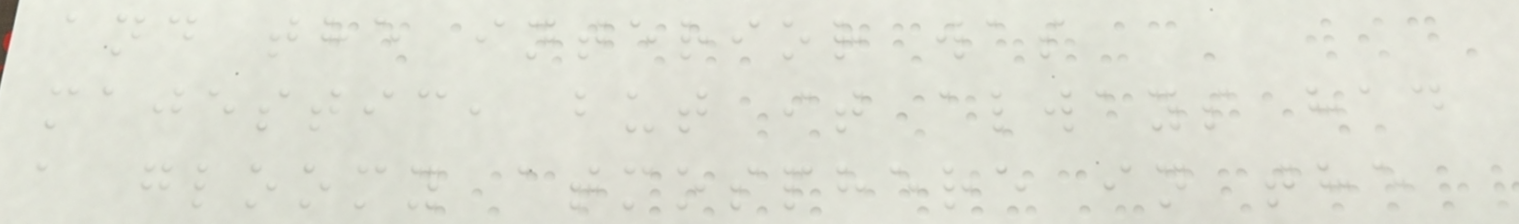and the interior was
majestic, but it always had
a gloomy atmosphere in the
